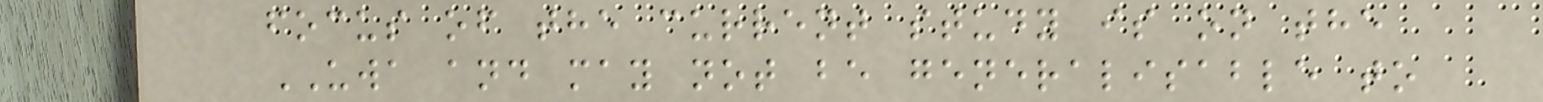focus of the current study is on the
UWA and may not be generalisable to
